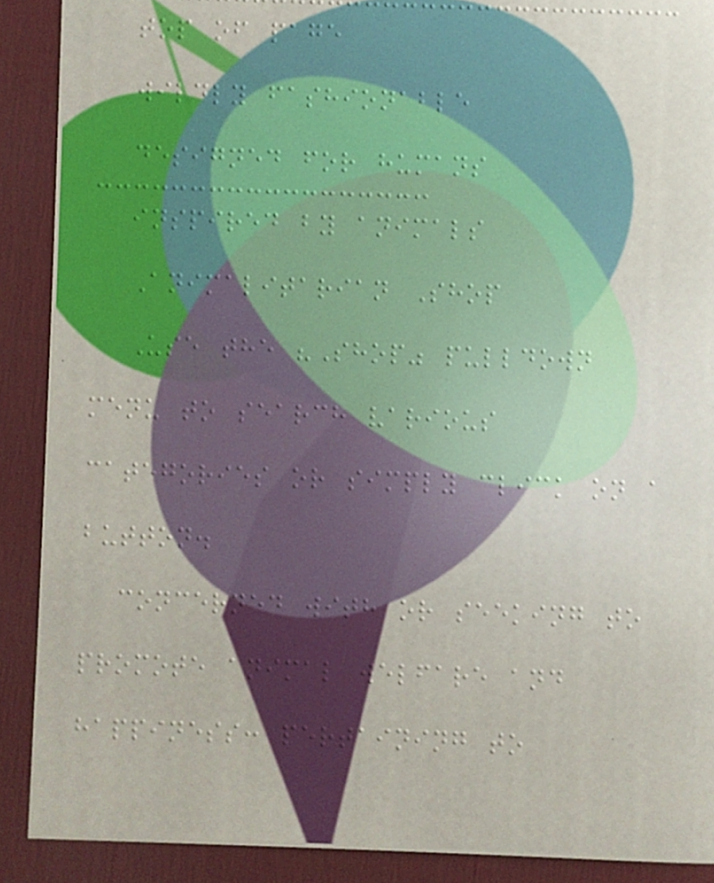top of page
wildly fashionable
designed for humans
inspired by animals
Animalitarian Shop
Use the "Shop" pulldown
menu to search various
categories or simply click on a
button.
concerned with or seeking to
promote animal welfare and
happiness: pertaining to
